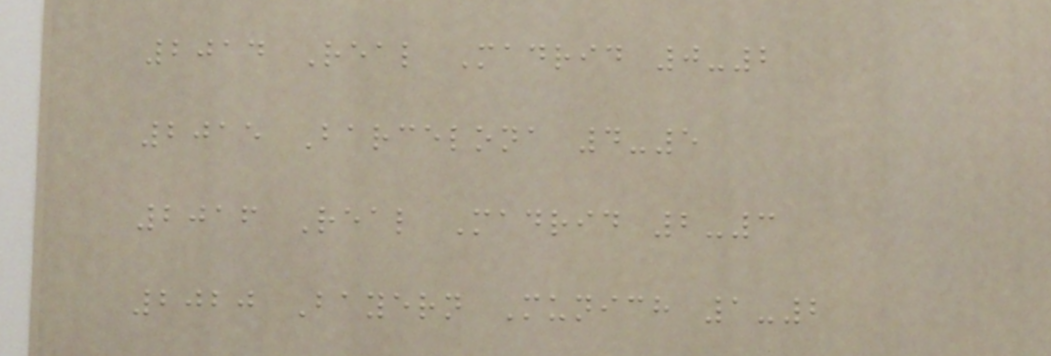2014 Real Madrid 0-2
2015 Barcelona 4-5
2016 Real Madrid 2-3
2020 Bayern Munich 1-2
